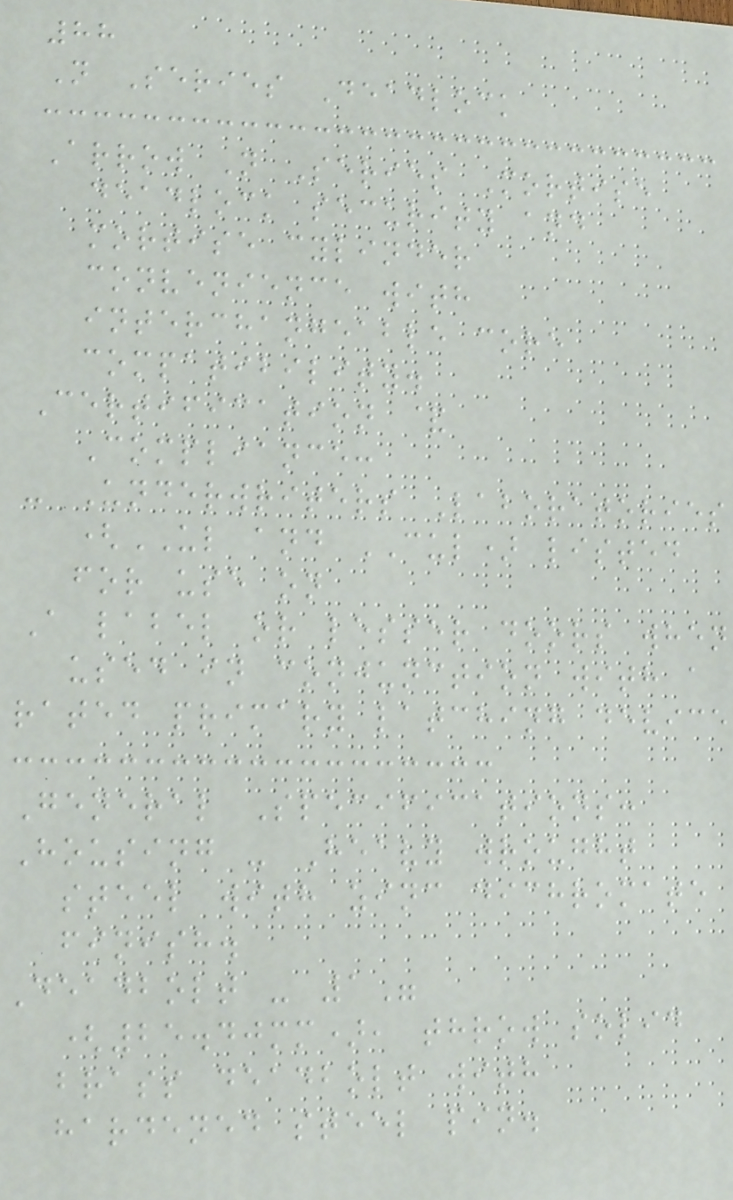88
N Series Deadlock
Arrow N Series Mortise
deadlock security and
mortise cylinder
convenience with
interchangeable core
compatibility.
Certification &
Compliance:
- Underwriters Laboratories
(UL and CUL) listed
for use on
A label or lesser doors when
used in conjunction with a
rated primary latching device
General Specifications:
Housing - Heavy wrought
steel with zinc dichromate
finish.
Deadbolt - 1"
(25.40mm), throw solid
brass deadbolt with
hardened steel pin.
